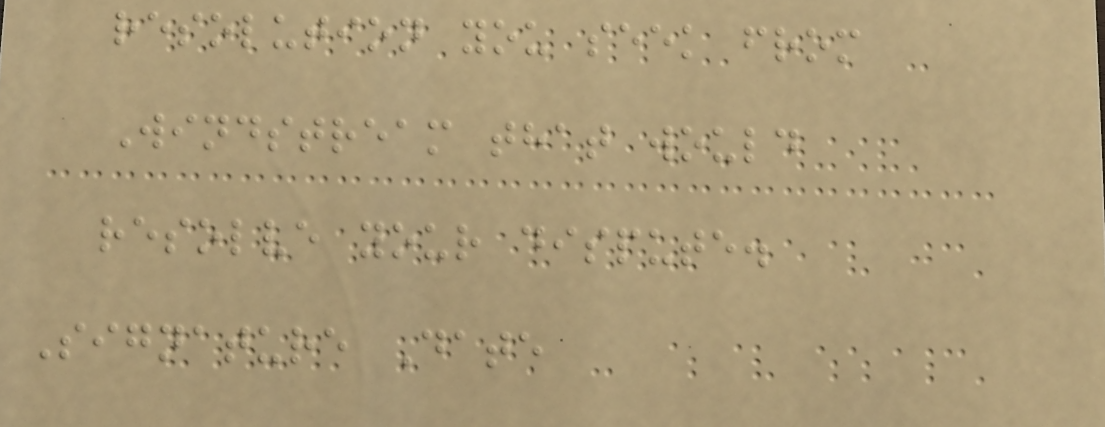resolution you seek from
Windstream that would
resolve your dispute.
Signature Date
